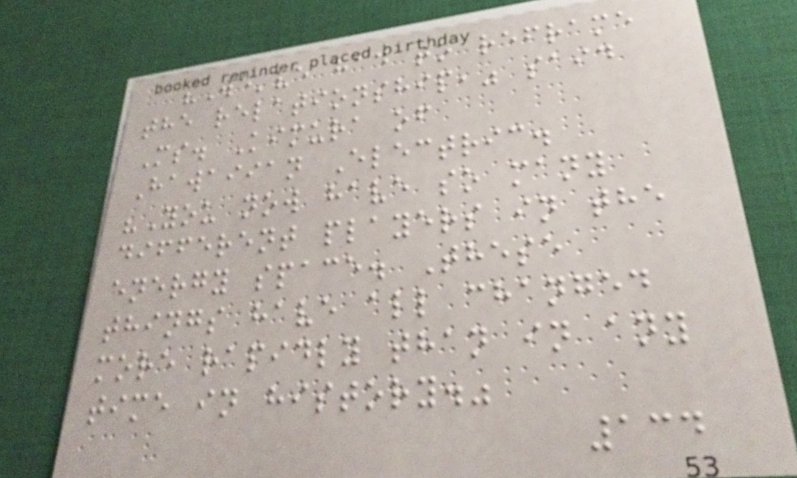"We've had to reframe
the relationship," said
Ms. Kimura of
Hawaiian Electric.
"You now have so many
different players in the
energy space. These
things have all changed
more rapidly than in any
time in history."
134
